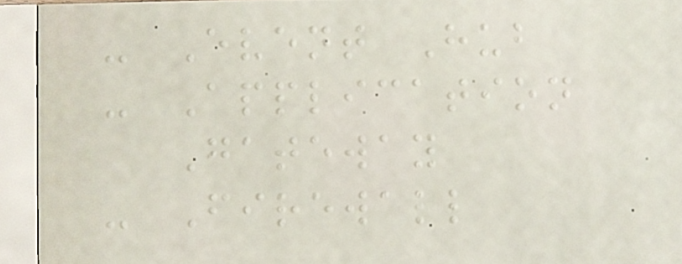- Event Hub
- Application
Gateway
- Firewall
